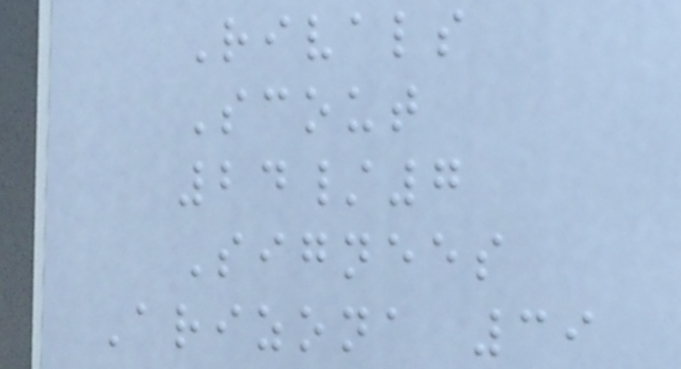Rivals
Scout
24/7
Signees
Arizona 39
